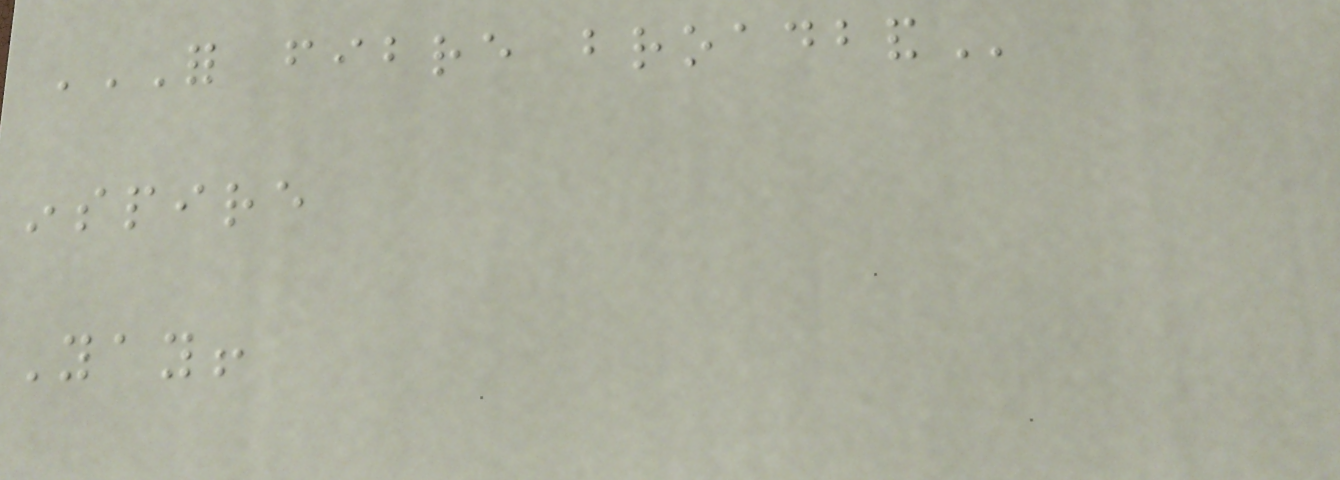FOR FIBRE BROADBAND
inspire
Yay!
